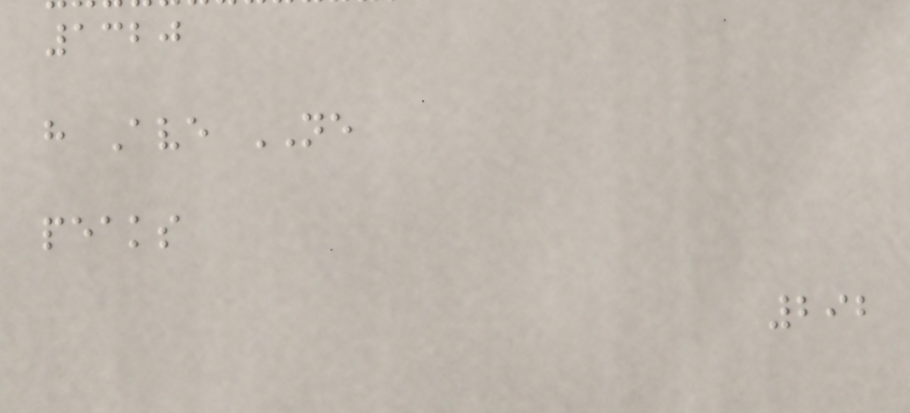1320
h Ave NE
peaks
292
